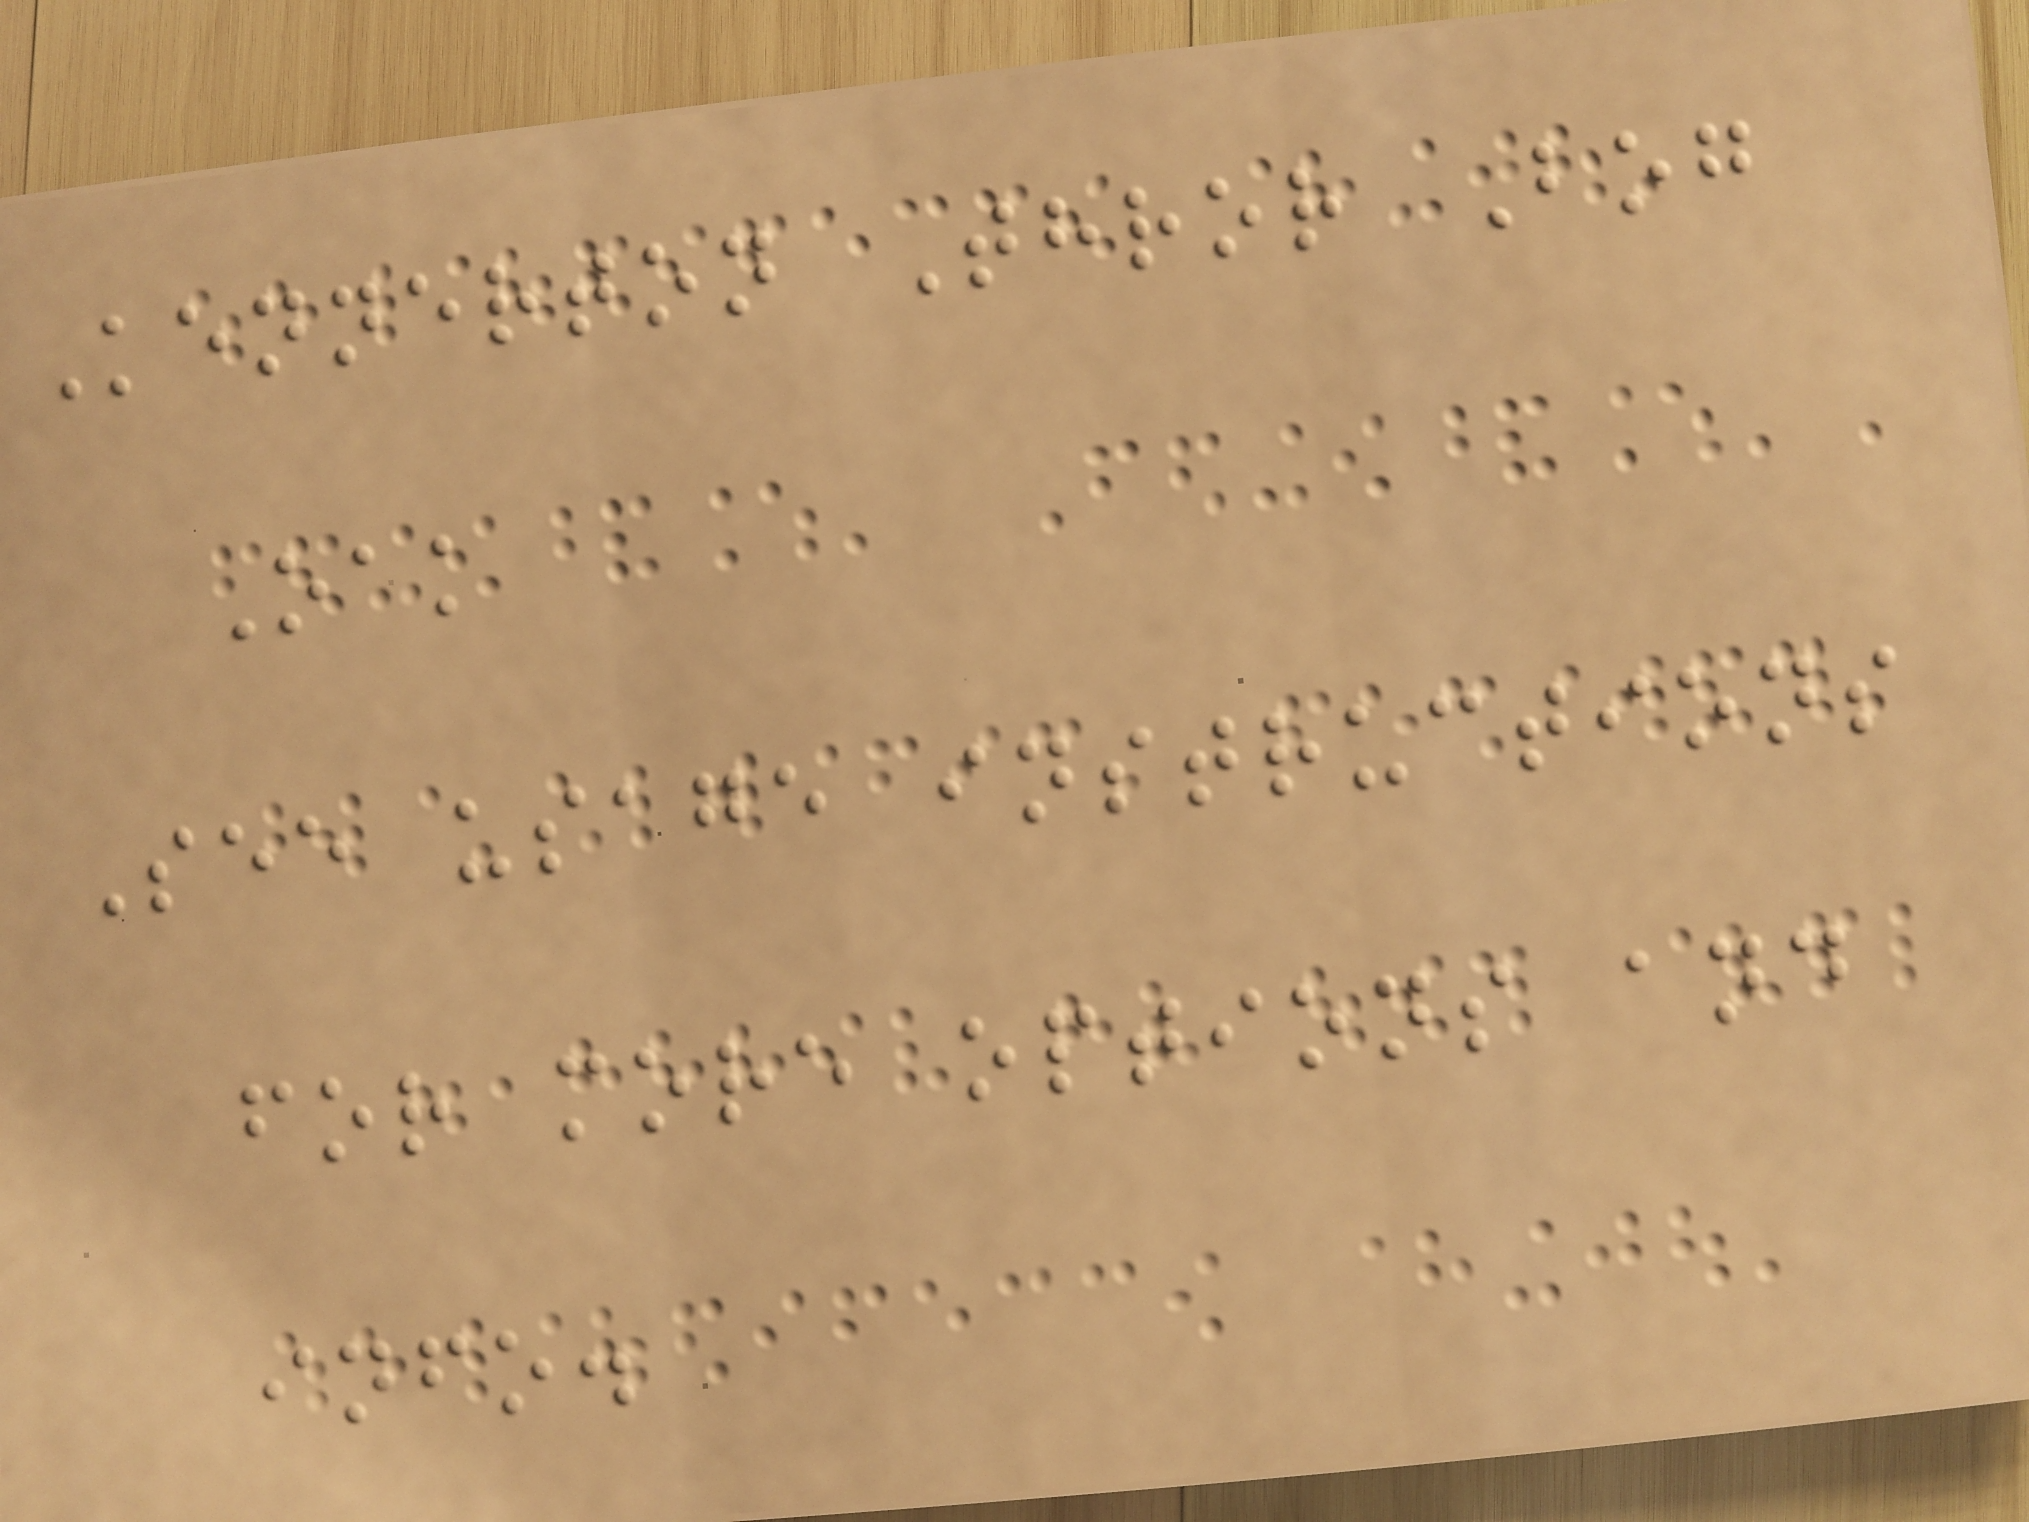Kennerton Thror Bog
Oak
See usage instructions
for more options and
info.
